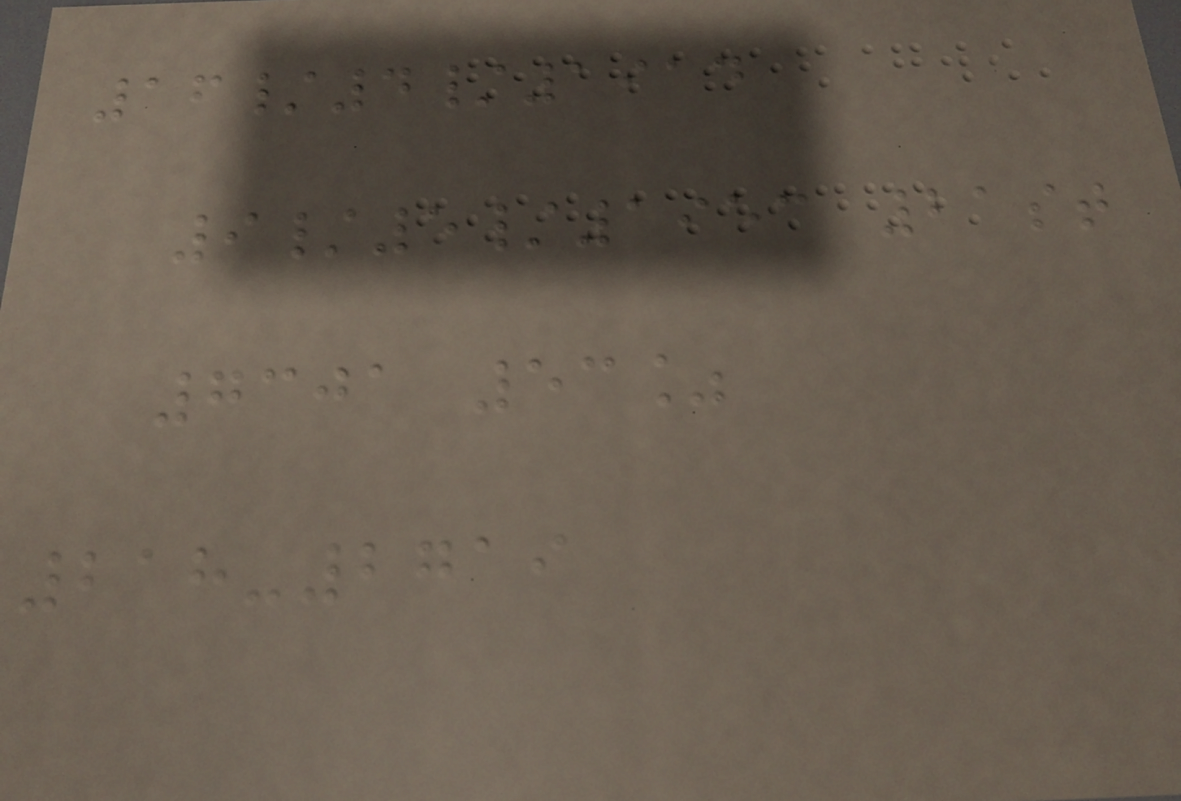16/4/1914
9/5/1953 21st
7301 53%
218-2719
